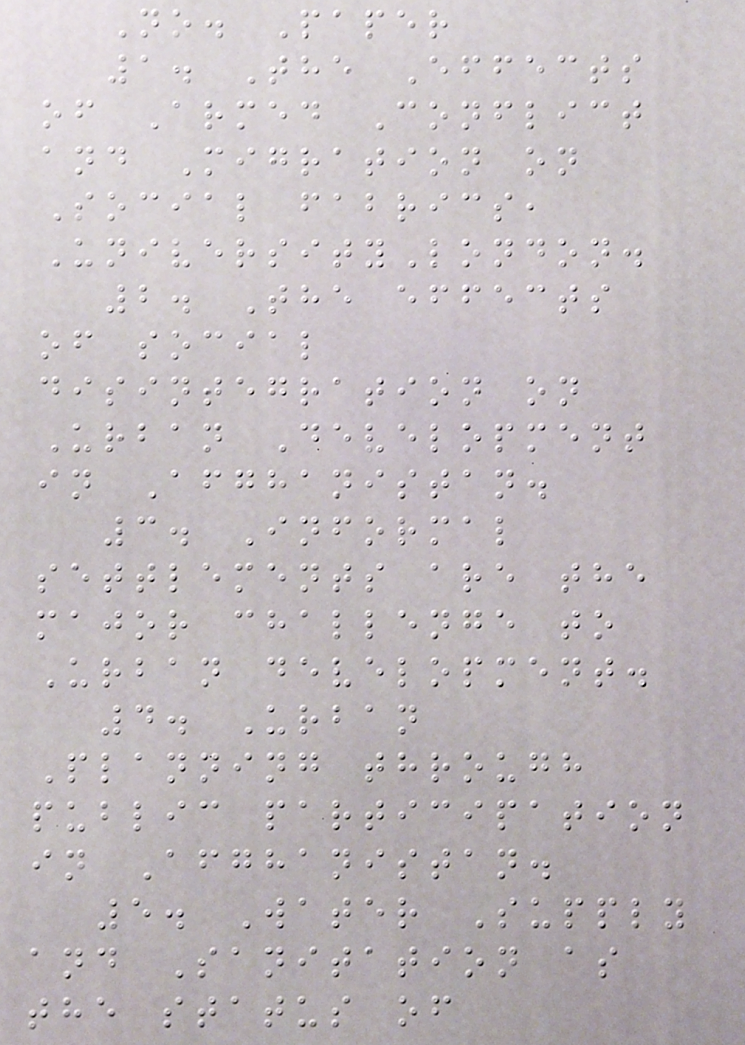No. Paper
1. The Effects
of Armed Conflict
and Migration on
Social fabrics,
UniversityLondon.
2. The effects
of social
disintegration on
Urban Development
in Afghanistan.
3. Informal
settlements are the
major challenge to
Urban development.
4. Urban
Planning through
public participation
in Afghanistan.
5. Water Supply
and Sanitation as
the status of
